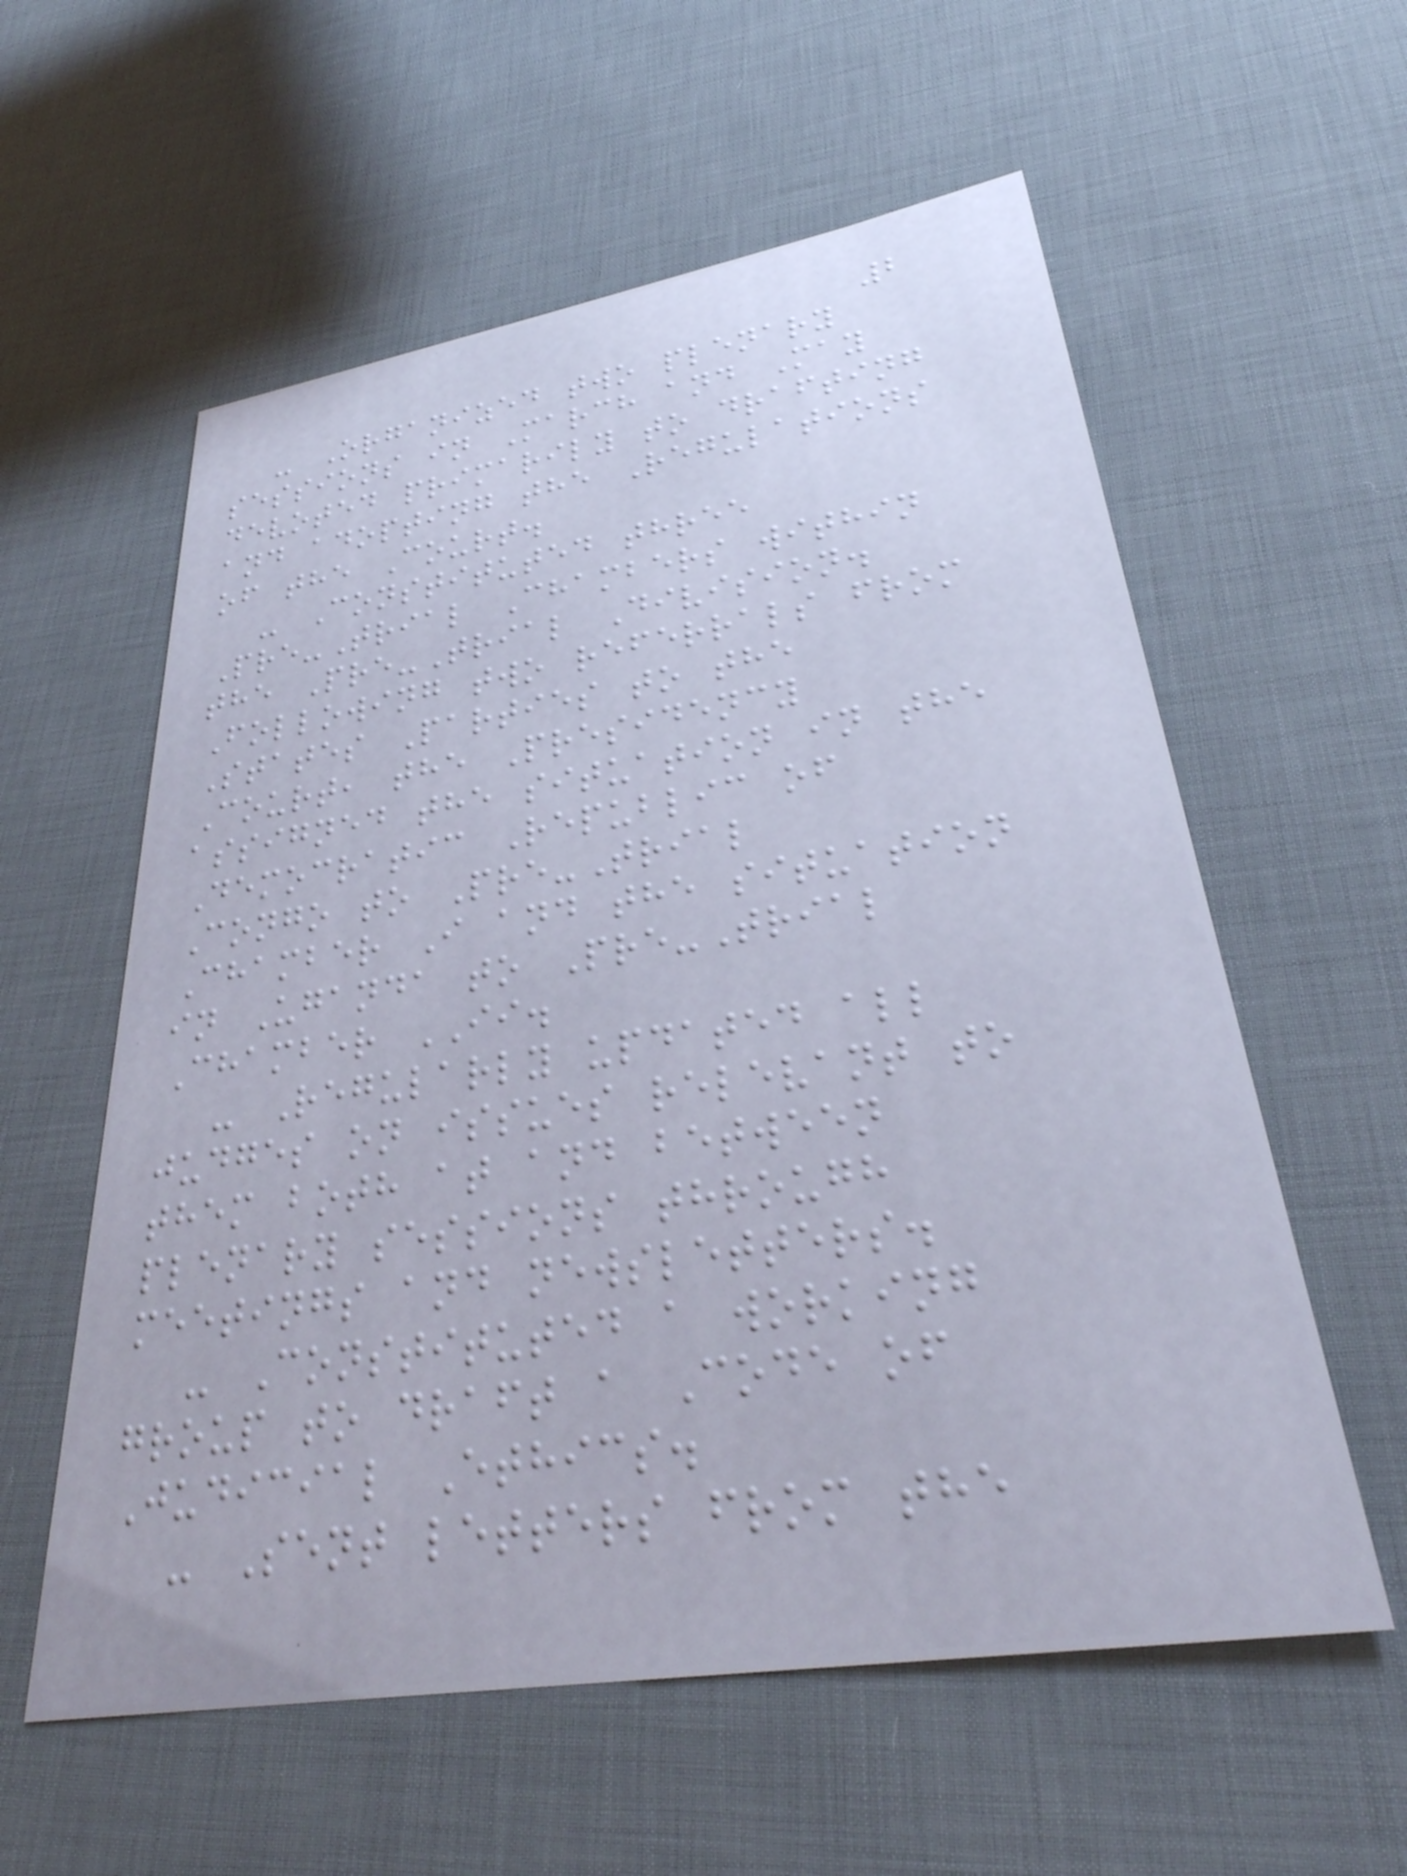2
- Organized two plenary
sessions in March and May
devoted primarily to drafting
and adopting the Regulations
of the Court.
- Constituted three
Pre-Trial Chambers within
the Pre-Trial Division.
Following two referrals from
States Parties to the
Court, the Presidency
assigned the situation in the
Democratic Republic of
Congo to Pre-Trial
Chamber I and the situation
in Uganda to Pre-Trial
Chamber II.
- Regularly updated all
judges on issues relevant to
them both at and between
plenary sessions through
meetings and newsletters.
- Constituted a working
group to draft a Code of
Judicial Ethics.
- Sent letters from the
